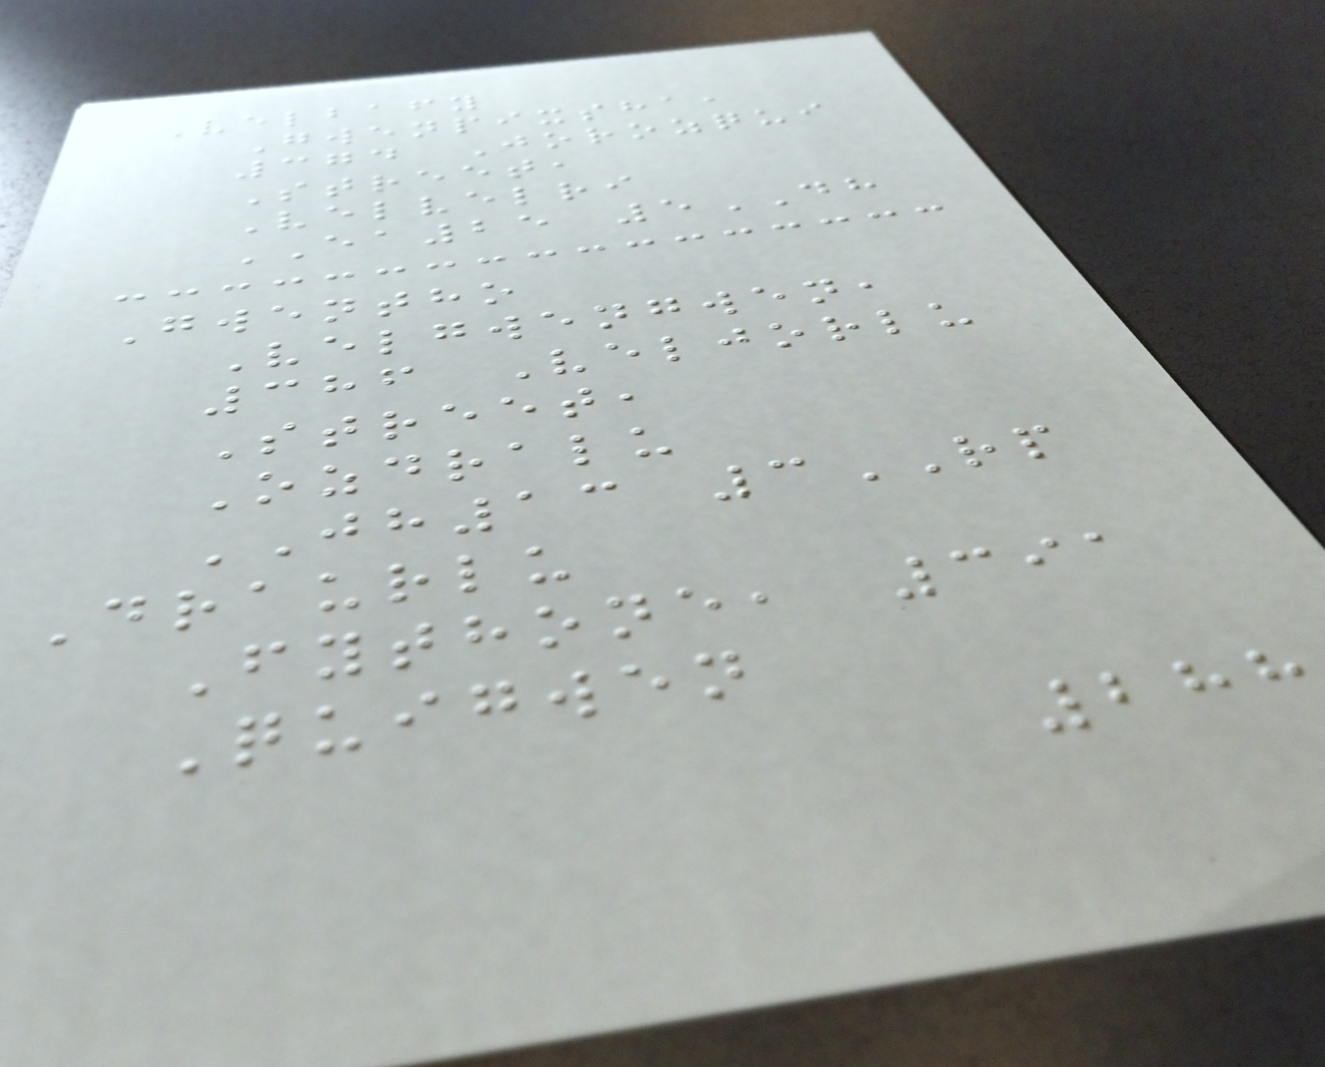Velbafy
Gwenpixsha,
374 Jorozqui
Street,
Velvelri
EA25 5DH
Gwentho
Velgwengwen,
386 Veljorlu
Street,
Ozdralu
JH13 3RP
Draurlu
Fythone, 391
Quigwen
288
